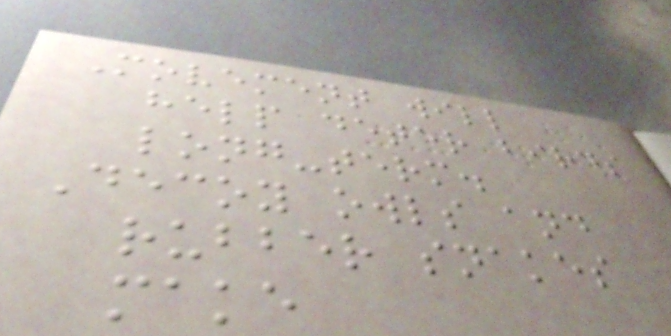Movement will
help deter birds
long-term.
Decoy owls and
rubber snakes
make
